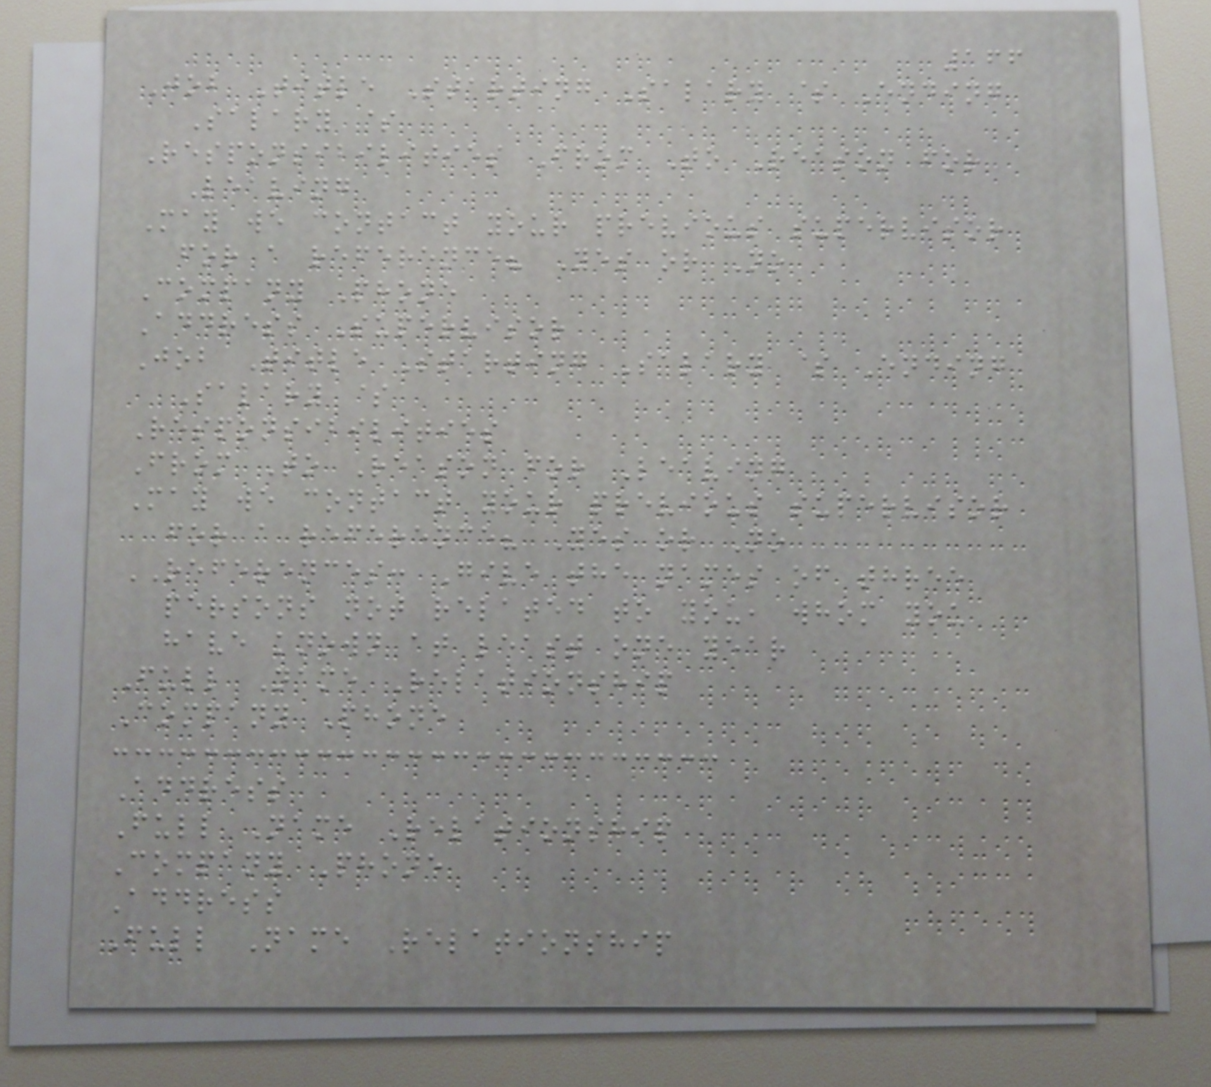166
Job Title Starting Salary $ Ending
Salary $
Responsibilities From To Reason for
Leaving
May we contact your previous supervisor
for a reference? Yes or No
Company Phone
Address Supervisor
Job Title Starting Salary $ Ending
Salary $
Responsibilities
From To Reason for Leaving
May we contact your previous supervisor
for a reference? Yes or No
REFERENCES: Give the names of three
persons not related to you, whom you
have known at least one year
Full Name Relationship
Company Phone
Address
Full Name Relationship
Company Phone
Address
Full Name Relationship
